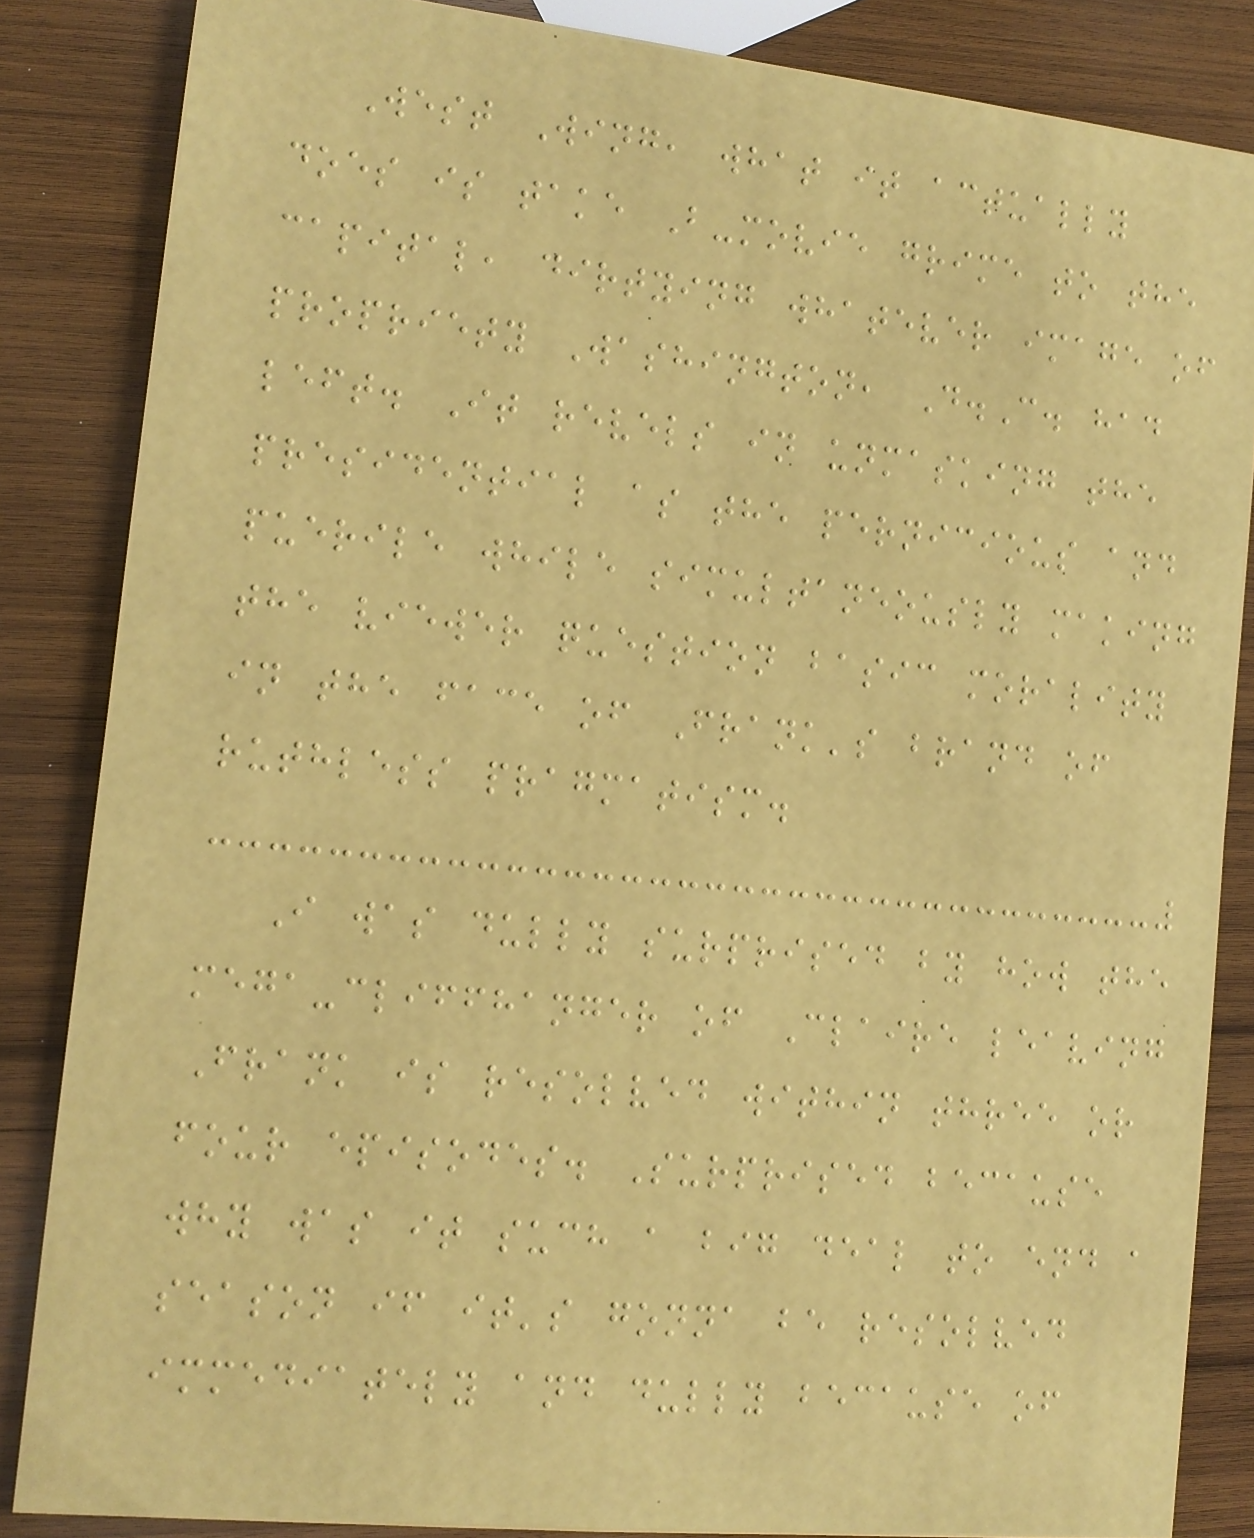West Wing, what it actually
does is take B-movie grime to the
capital, dirtying whatever image of
propriety Washington, D.C. had
left. It revels in unmasking the
presidential as the pernicious and
puerile while simultaneously making
the viewer question basic morality
in the face of Frank's brand of
ruthless pragmatism.
I was dully surprised by how the
mega-cliffhanger of Claire leaving
Frank is resolved within three or
four episodes. Surprised because
why was it such a big deal to end a
season if it's gonna be resolved
immediately and dully because of
